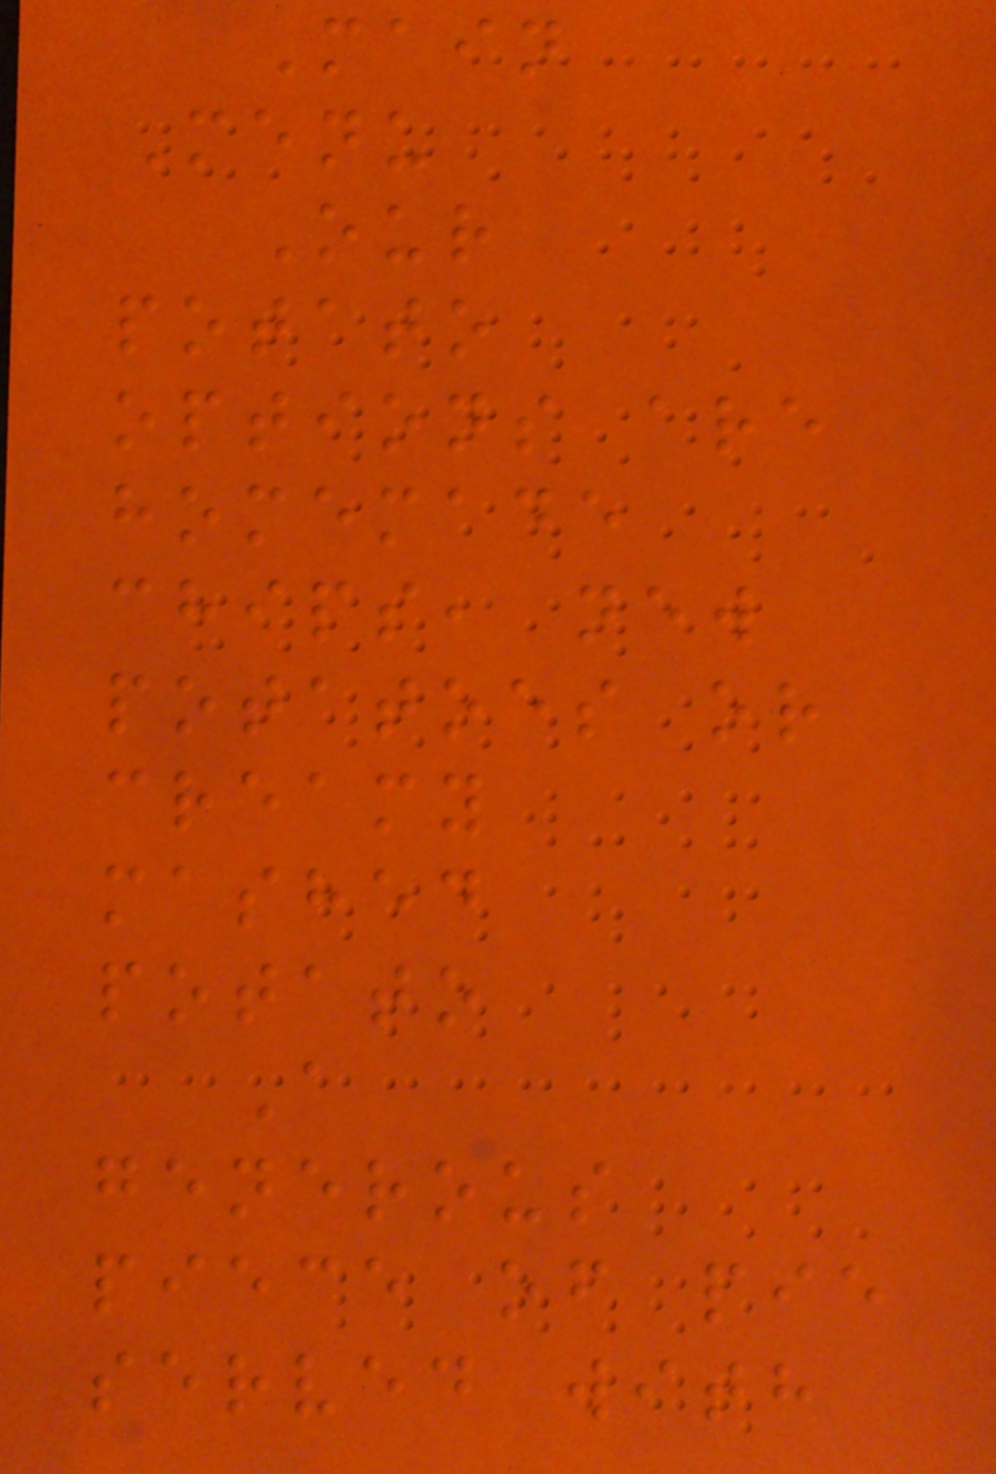Main
Menu
Our
potato
options are
homemade
chips, new
potatoes or
creamy
mashed
potato
A
generous
piece of pie
served with
